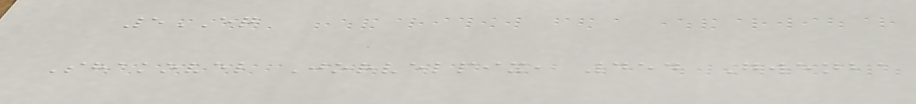5EQ
Shakovel Jorvelpix, 454 Gwenba
